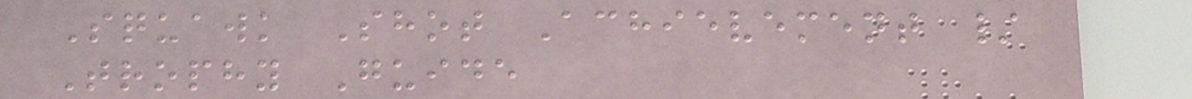Squawk Shot Achievement /
Trophy Guide
